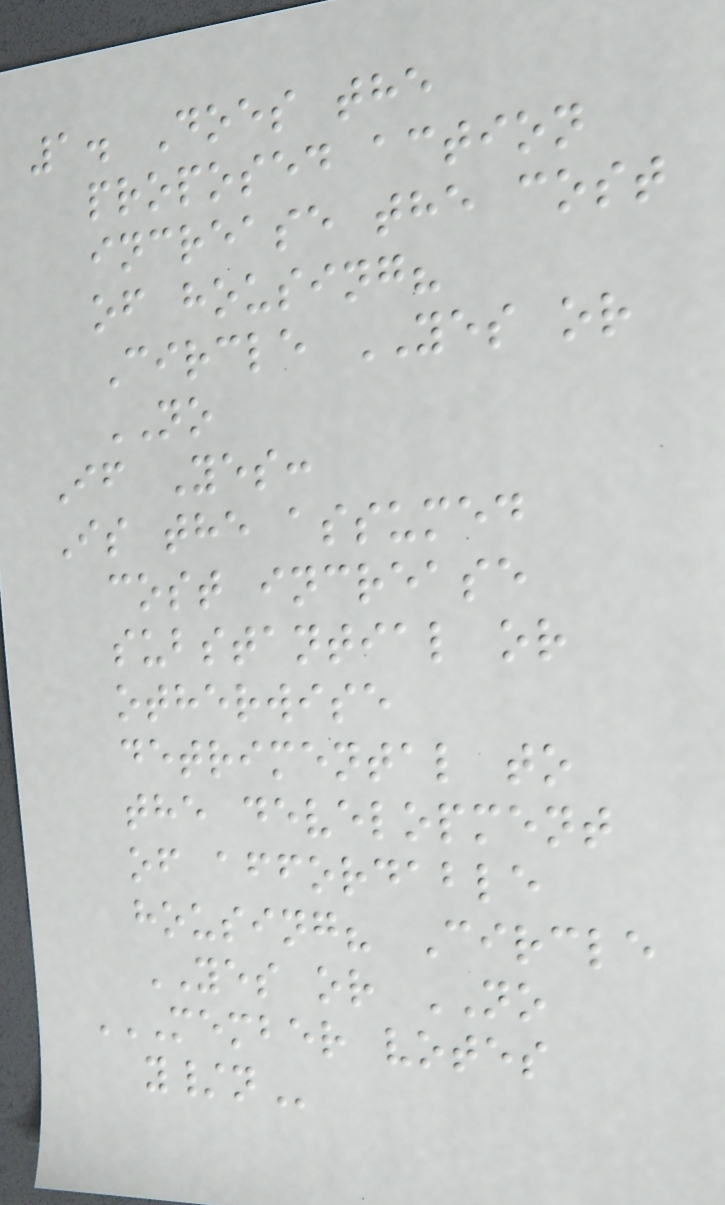1. Does the
proposed action
increase the cost
of housing?
Circle YES or
NO
If Yes:
Is the assumed
cost increase
substantial or
otherwise
detrimental to
the development
of affordable
housing? Circle
YES or NO
MEMBER VOTES
Y/N
